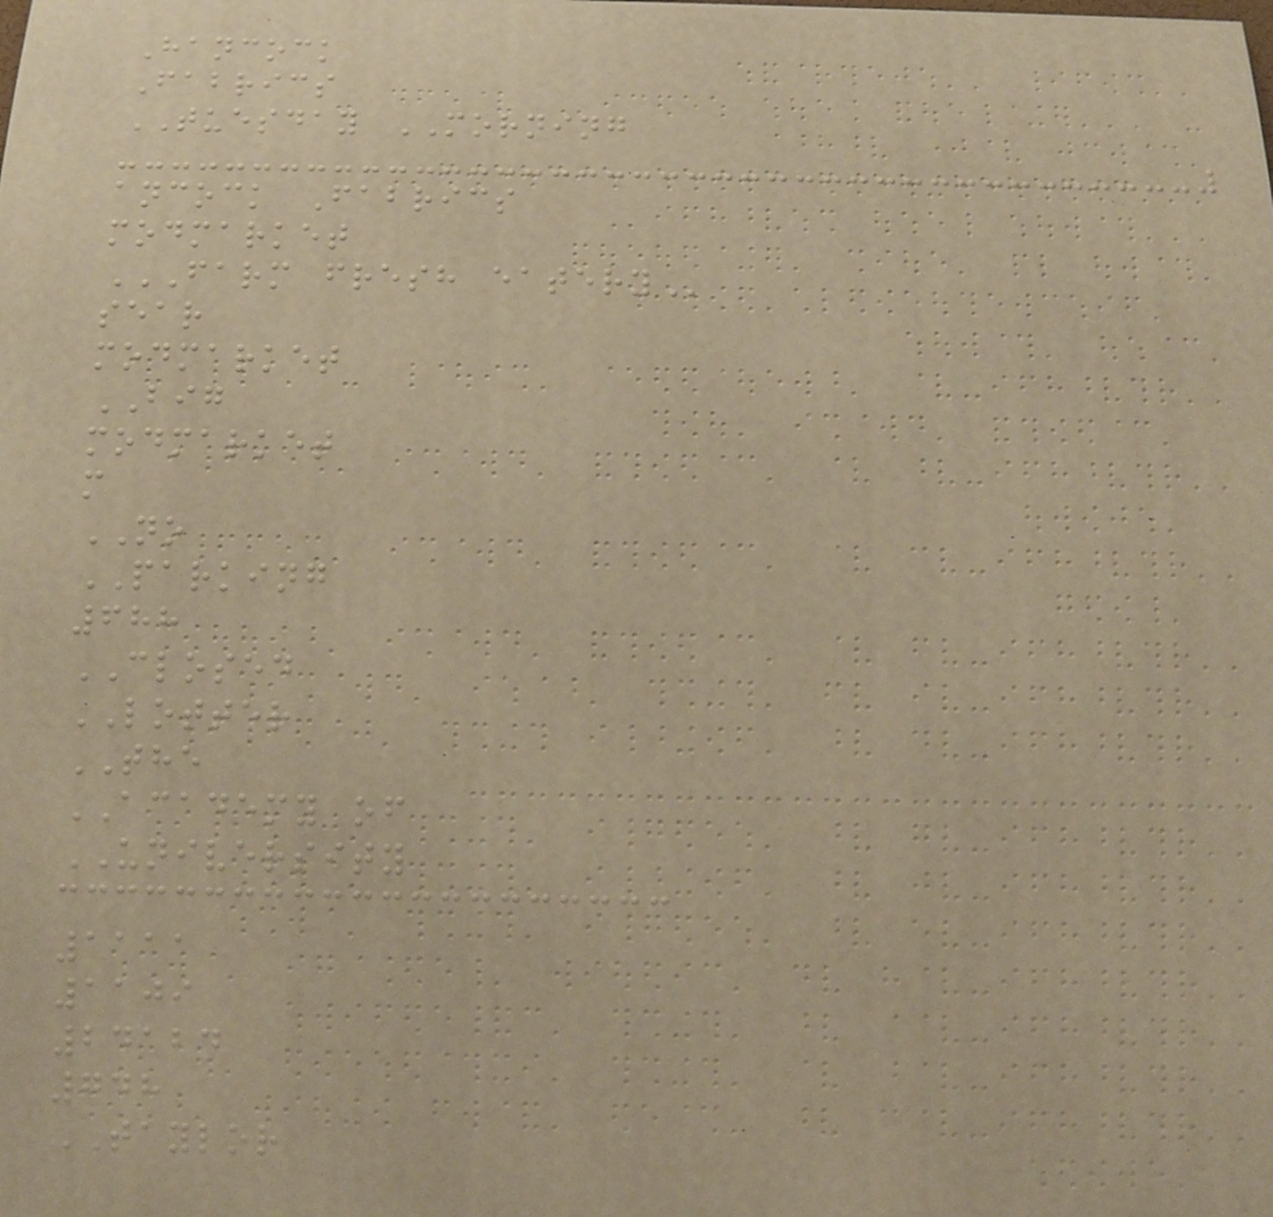Hancock
Fabrics
TUESDAY MORNING
ancock Fabrics
modmarket
FARM FRESH EATERY
sear
modmarket
BIG
modmarket
m
NO
PARKING
688
CLOSED
LOTTER
THE
ACADEMY of
UNIVERSITY
1111
1109
24124
748
TAYLOR
